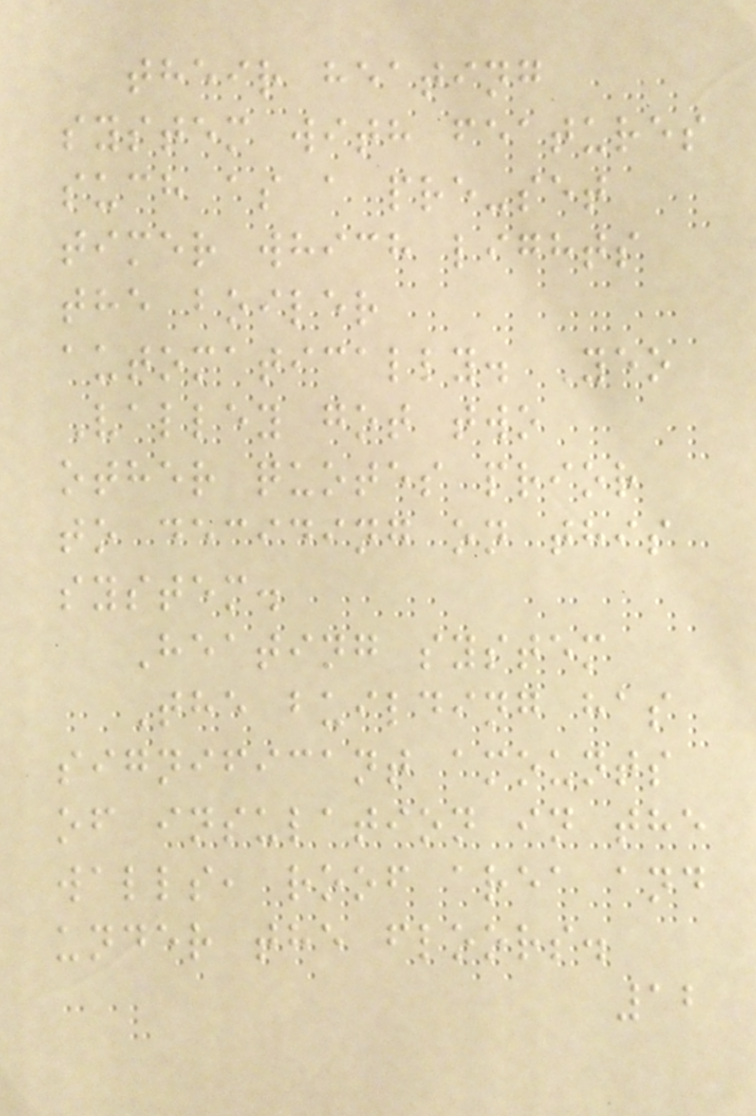their heating
system with features
such as a pre-set
timer which lights
the boiler
automatically. Yeo
Valley got two
other quotes prior
to deciding on this
system.
Heating system
The building has
significant amounts
of insulation in the
walls, roof area and
under the floors.
12
